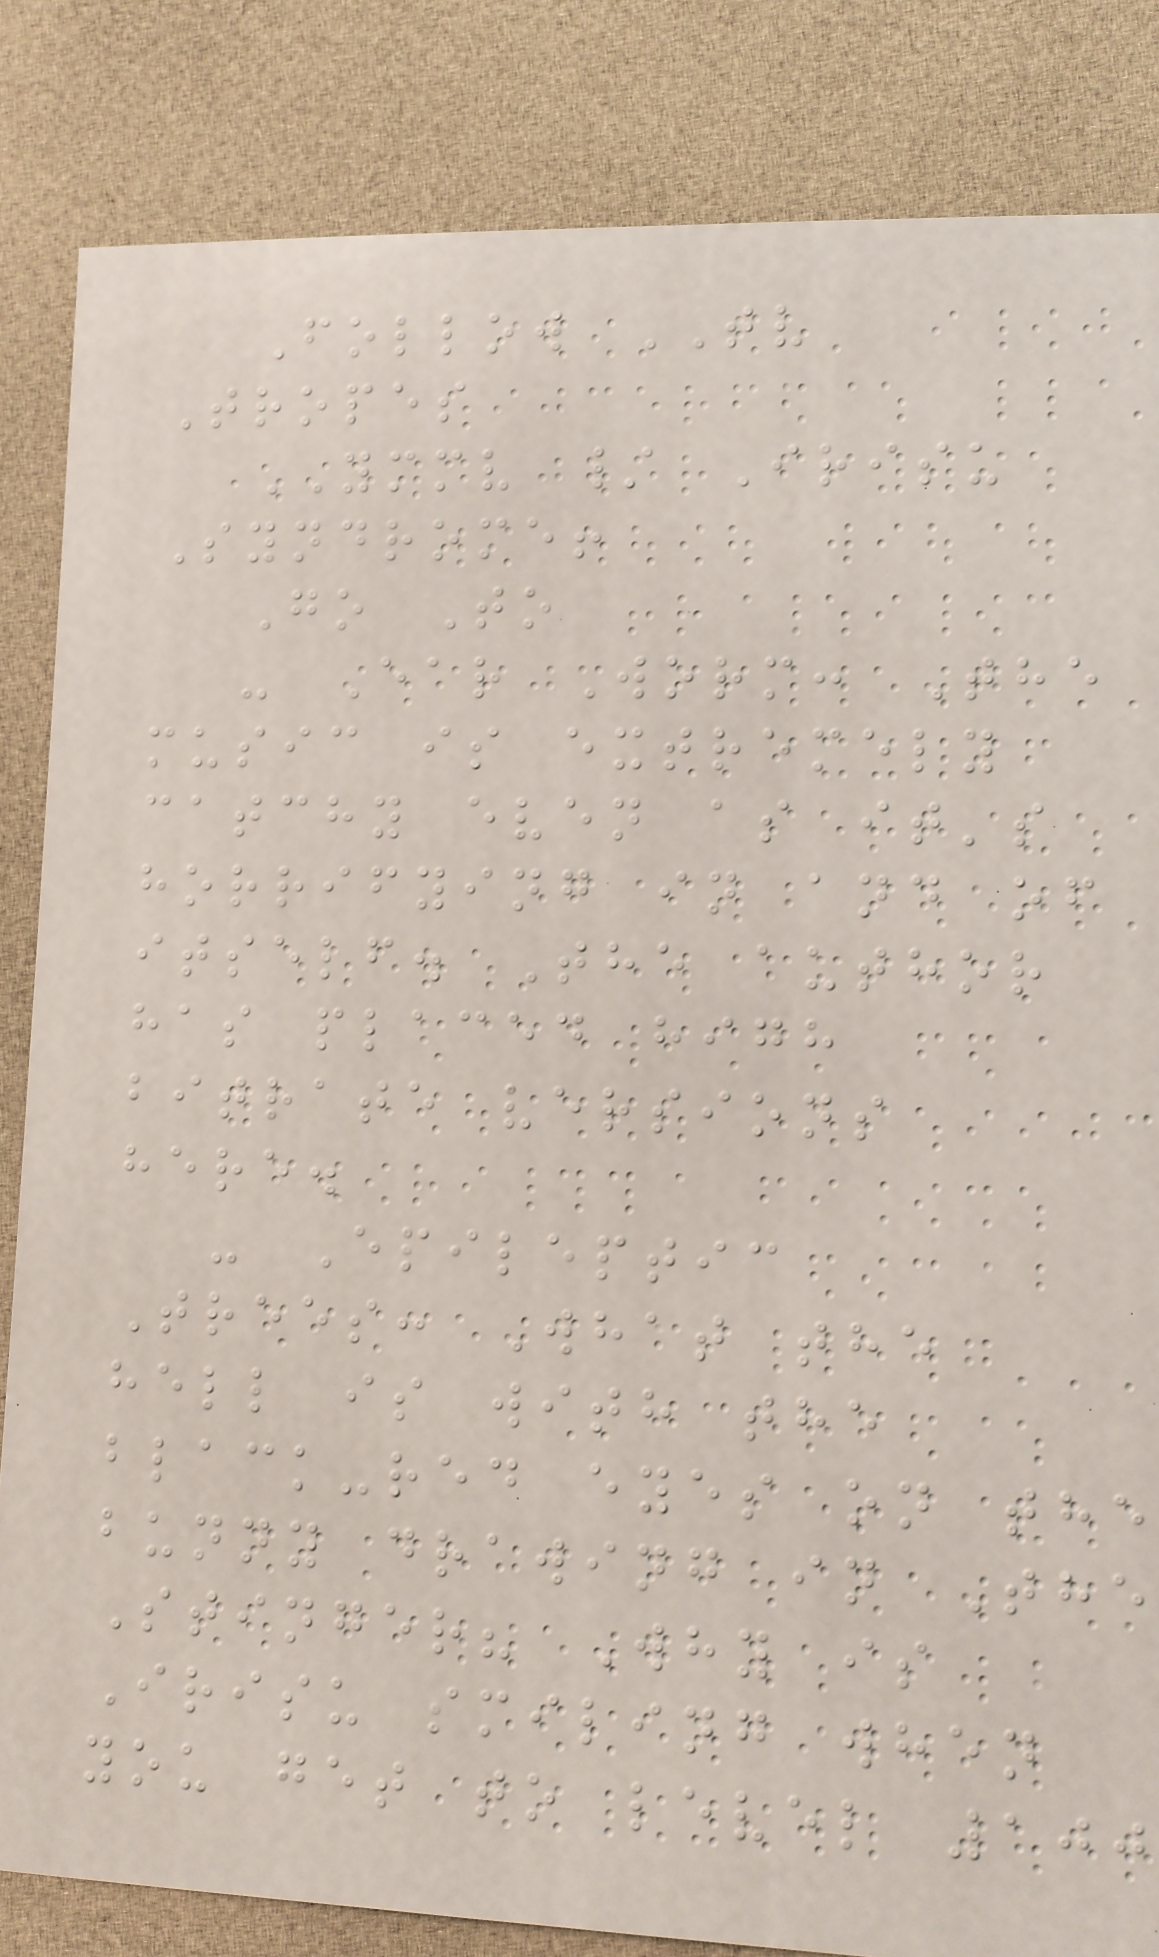Follow TV
Tropes
YMMV / Irisu
Syndrome!
Go To
- Ear Worm: The
music is extremely
catchy even as it's
horrifying in and of
itself. The author
has placed high
bitrate versions
here.
- Epileptic
Trees: What the
hell is with the
black-red eyes on the
bunny drawing in The
Stinger? Why is
Irisu smiling when
you get to level 100
